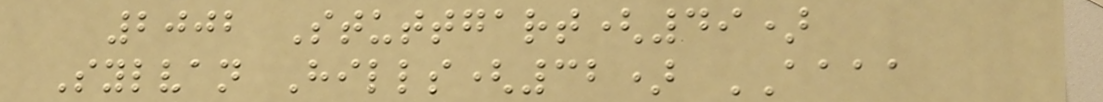2002 Stuttgart(49)
Sylvan Hills(32) AAAA
